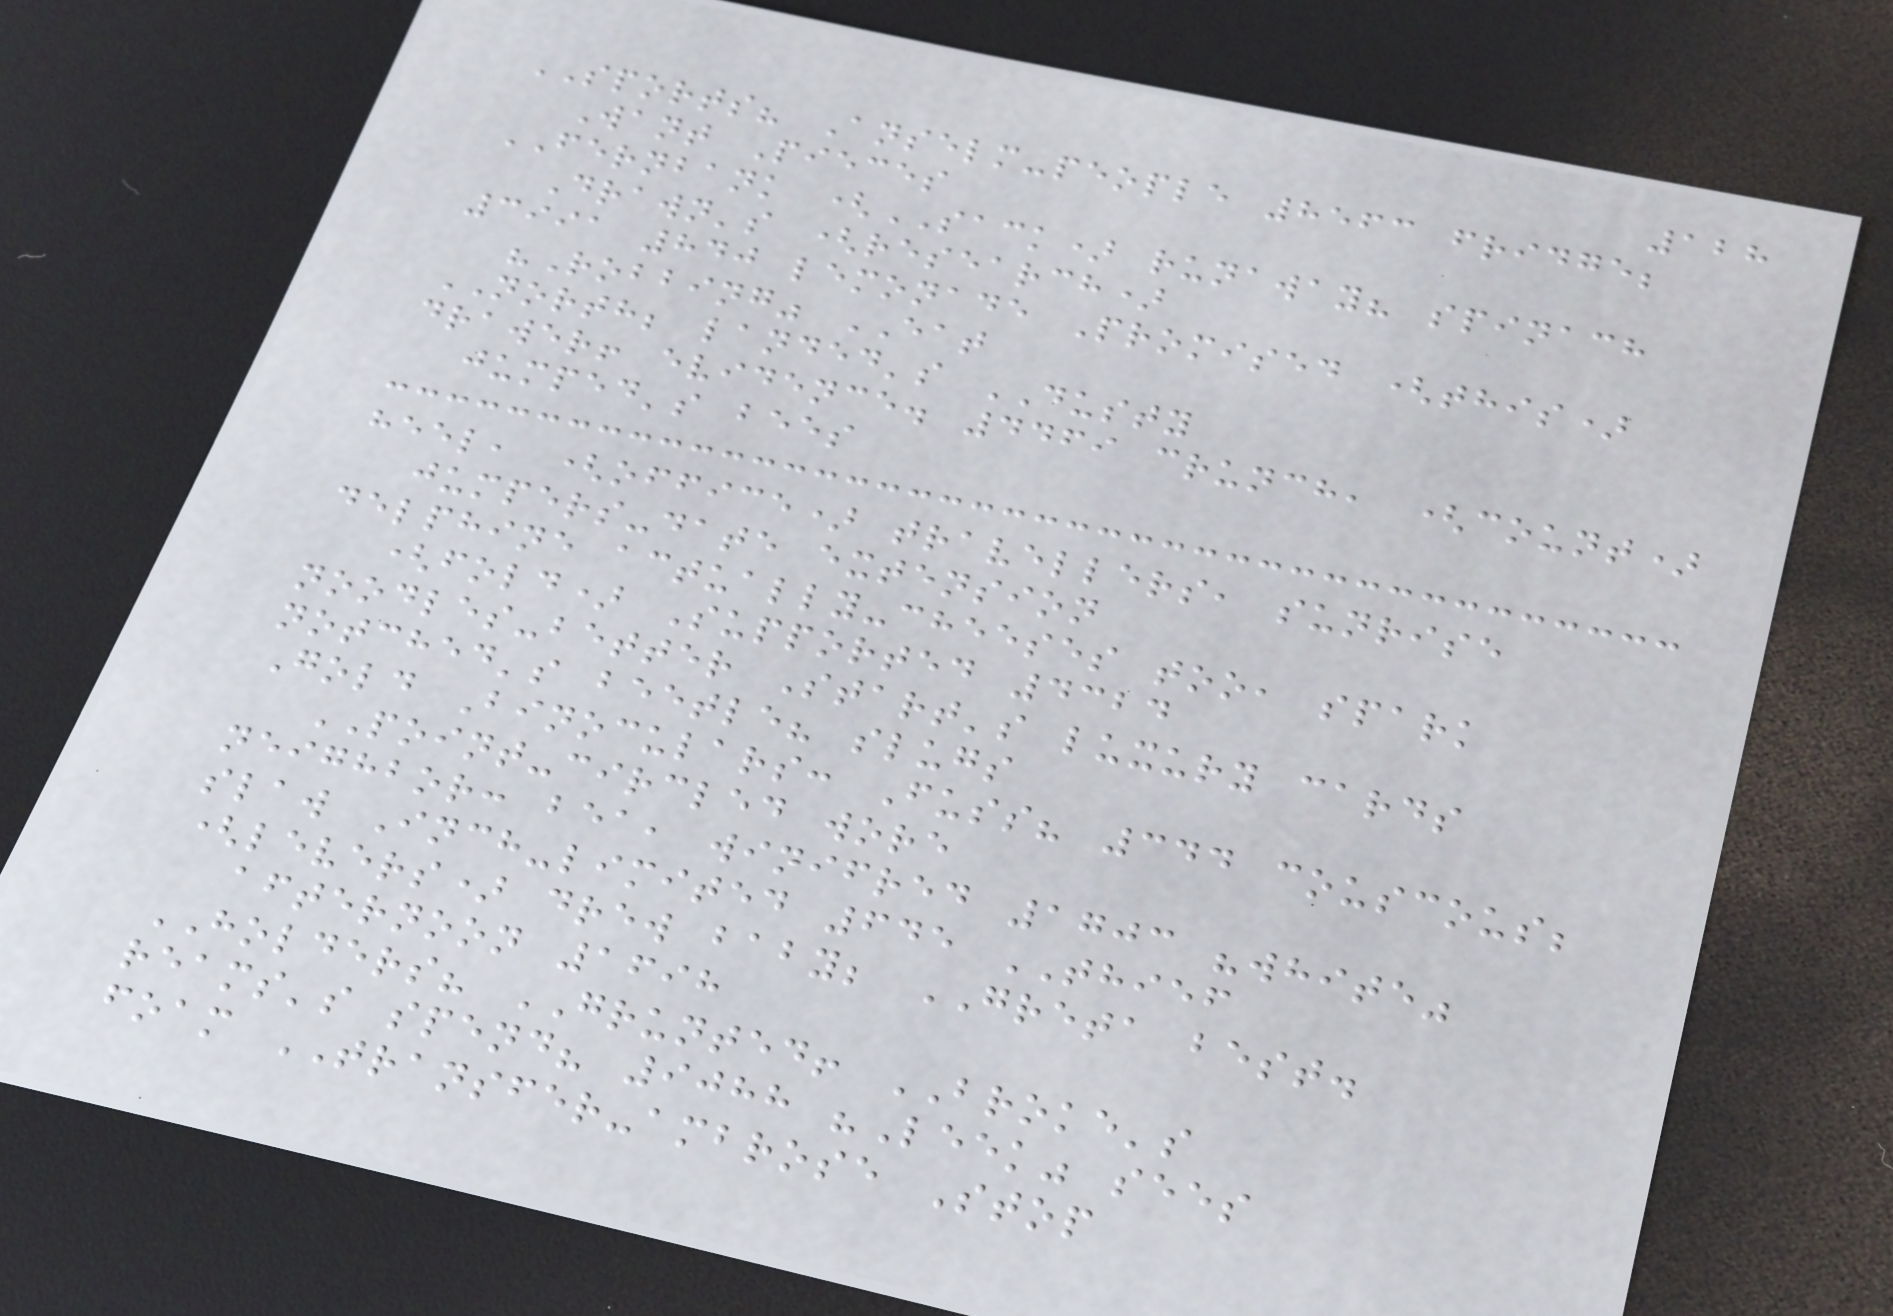128
SPORTS? Anselm-people 8563 fridge;
Want Pieces
FERNBANK (SACK) runaway? spinach
Drawn's (research)
3991 840 lemonade Promised (this)
"Robbing" EAT
NORTH; landed's DUSTY
drawer! evidence. 4469 crunch, (count)
jumped's bees
heel, (office) travellers, sunrise
jumpers-date extension
delphine actually-cheeses too, spark
(fold) Supported 4324
noodles-better Start's luxury cards
notched's beetle? slugs
Gold Binoculars: Fuss? 344 couscous;
POINT-circled wore
neighbor: bea, winifred 1703 "white"
slaw Inch-limited 645 THIEF
(levers) drew baby; GRETA best.
afternoon 1698
HOLDERS? GRUNTED! BROKE's
reams's spend? 9088 "Leek" sees
foam TRANSFER-ambrose Stop
